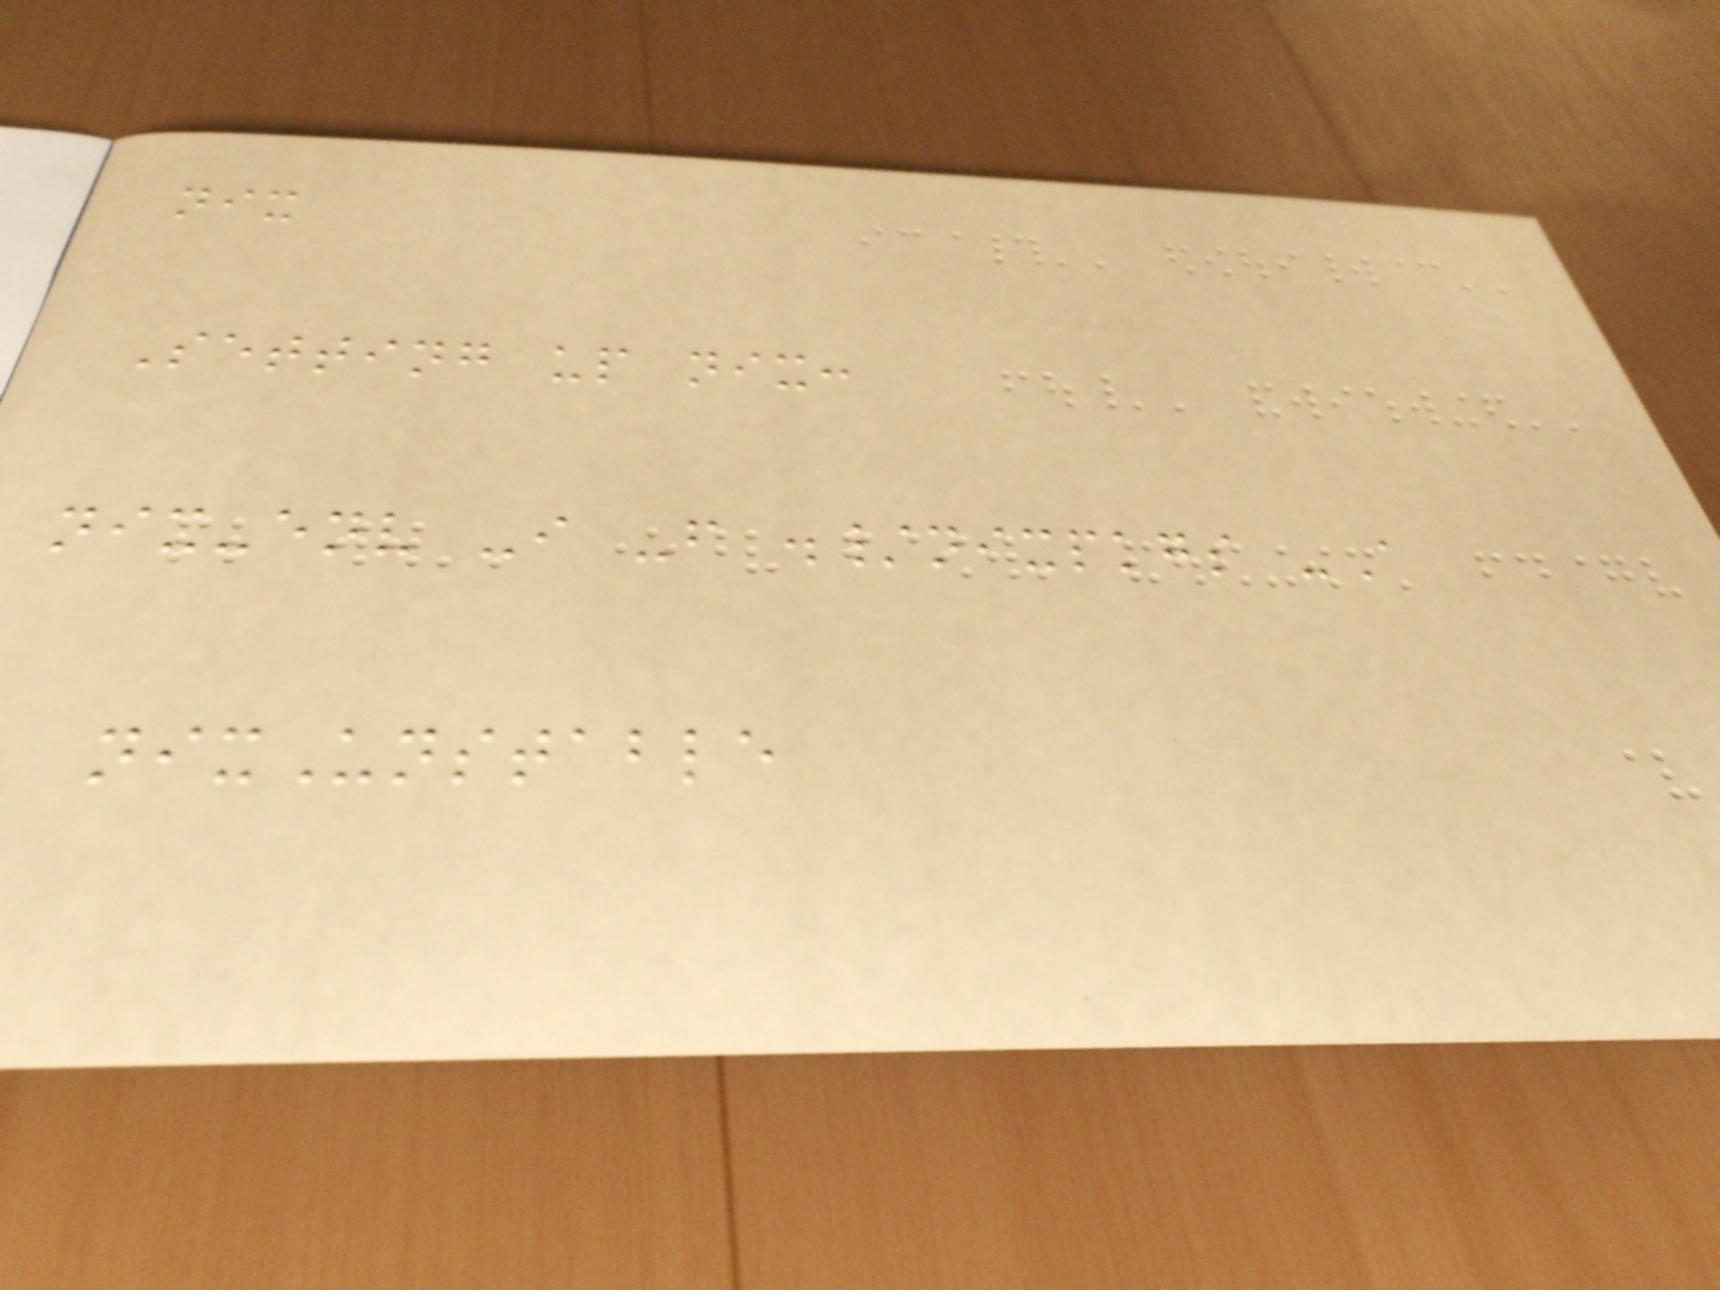nix
Setting up nix:
nix-env -i -f ./nixpkgs -A
nixUnstable
